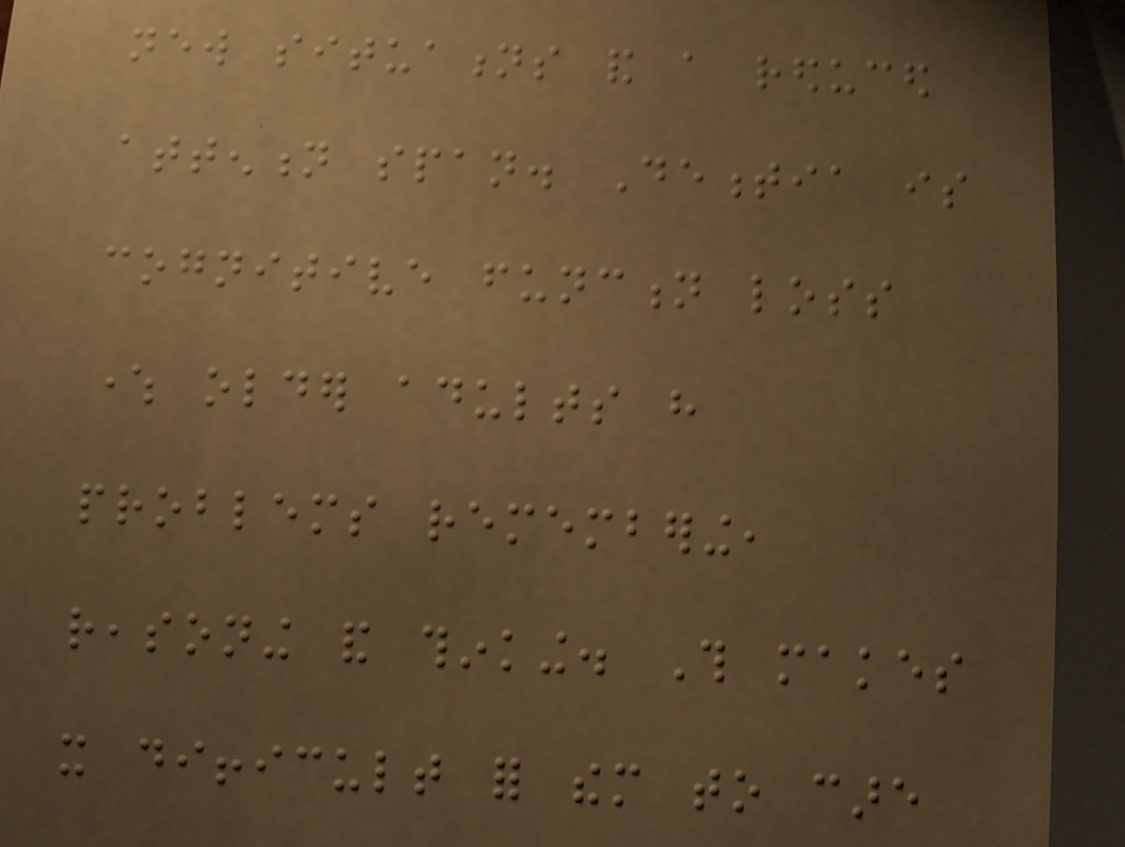new situations and a reduced
attention span. Dementia is
cognitive function loss
where older adults have
problems remembering,
reasoning and thinking. This makes
it difficult for them to care
